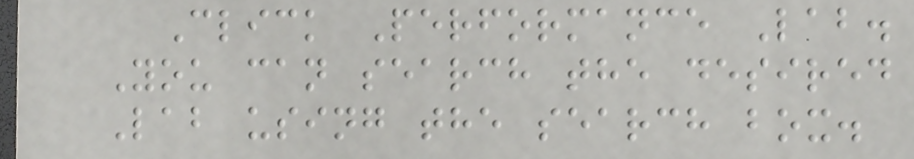Click Performance Lab.
You can search the desired
Lab using the search box.
